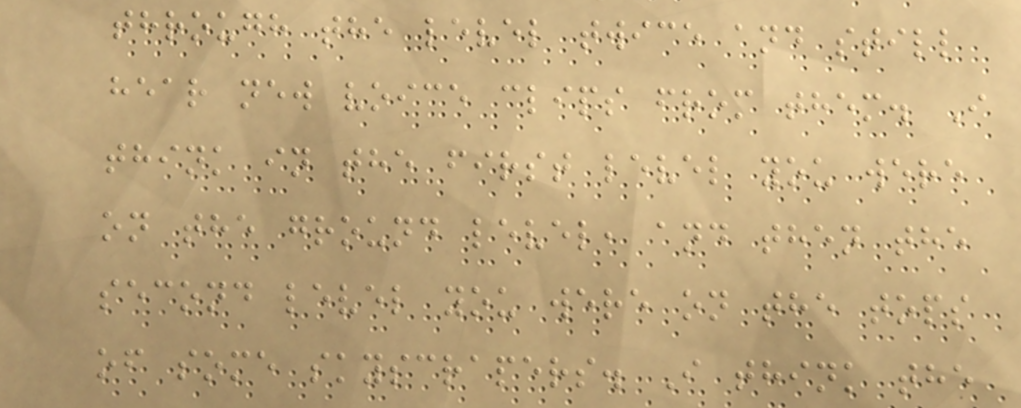through the level twice and still
hear new voice clips from them. I
think in the first level you were
on the ground level, and then the
second level you were on the tops
of some skyscrapers. I think the
